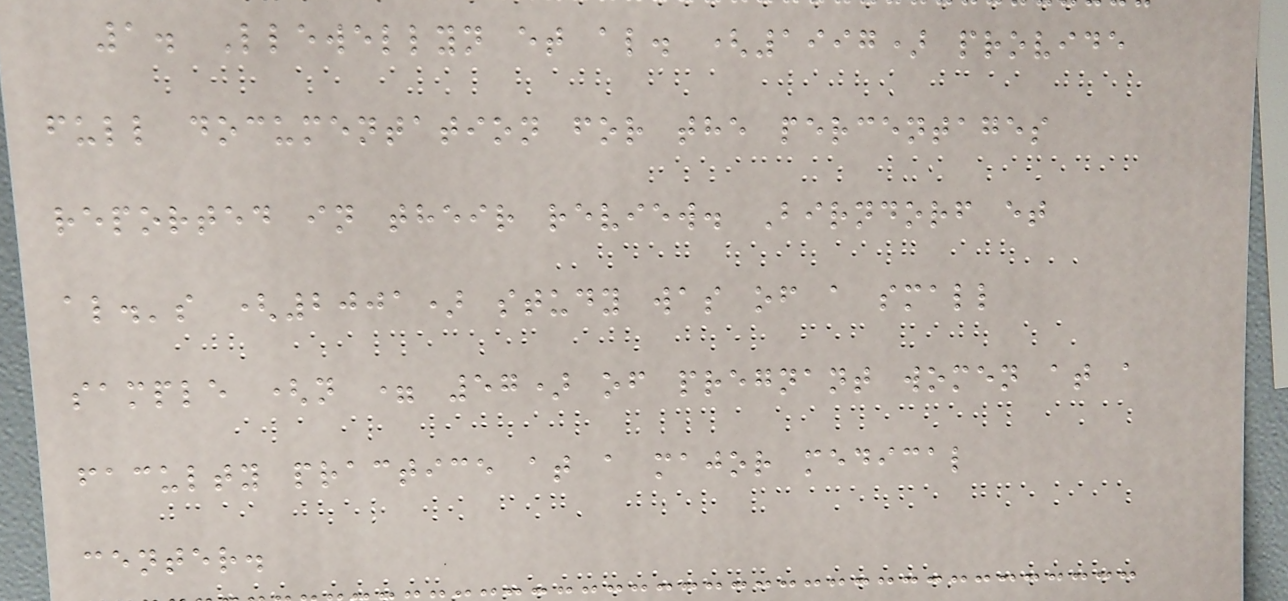1. Llewellyn et al. (1997) provide
full documentation for the percentages
reported in their review. Birndorf et
al.'s (2001) study was of a small
sample (n = 57) of pregnant women at a
faculty practice at a major medical
center.
